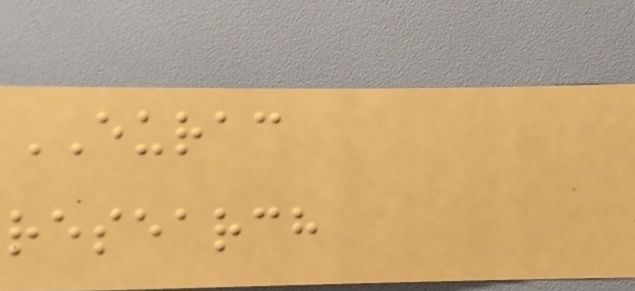EURAC
research
